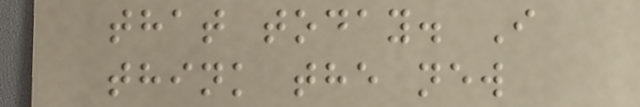that today. I
think the new
